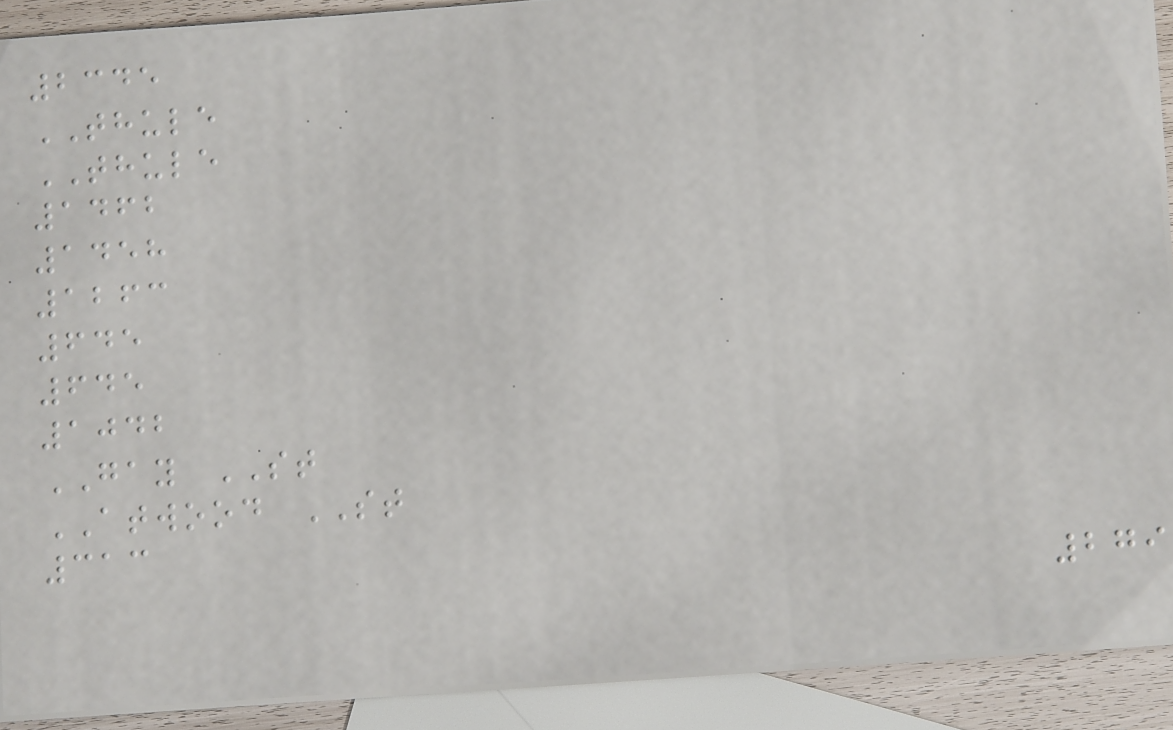2345
THULE
THULE
1462
1458
1263
645
645
1042
GAY ST
ATWOOD ST
313
279
